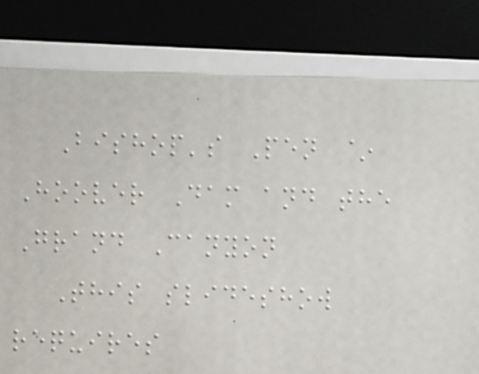Bishop's Pen ~
Hoover Dam and the
Grand Canyon
This slideshow
requires
